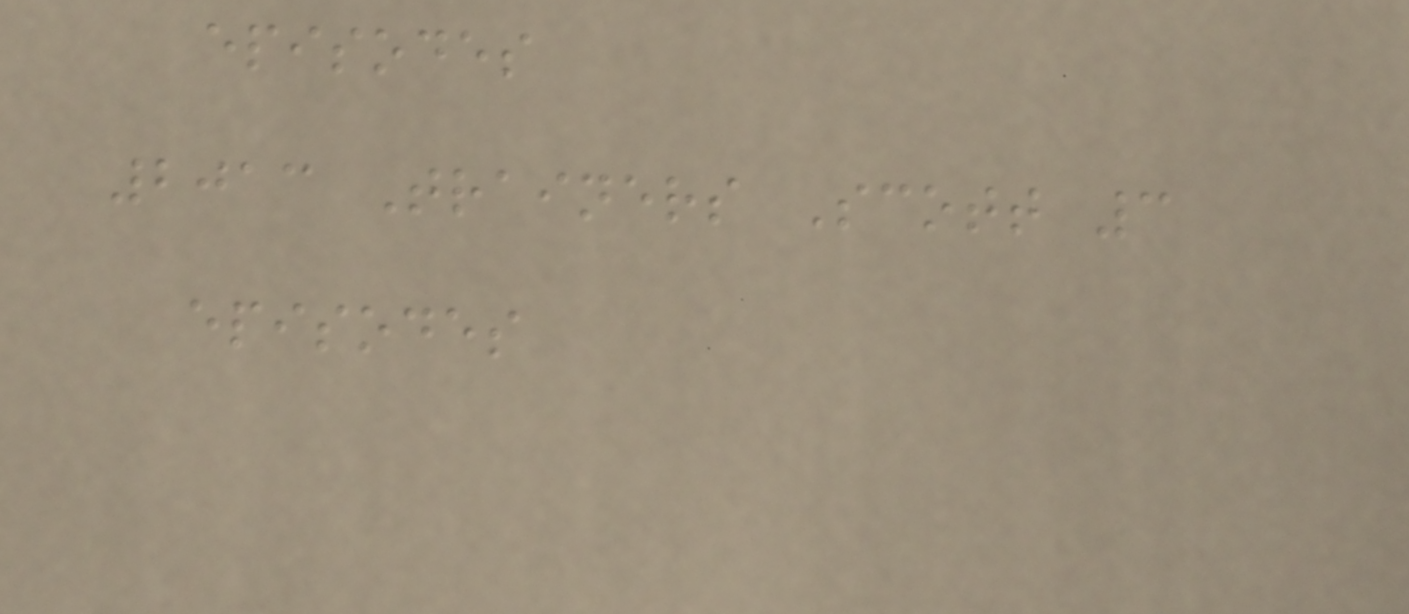episodes
2013 Trainers Scott 3
episodes
